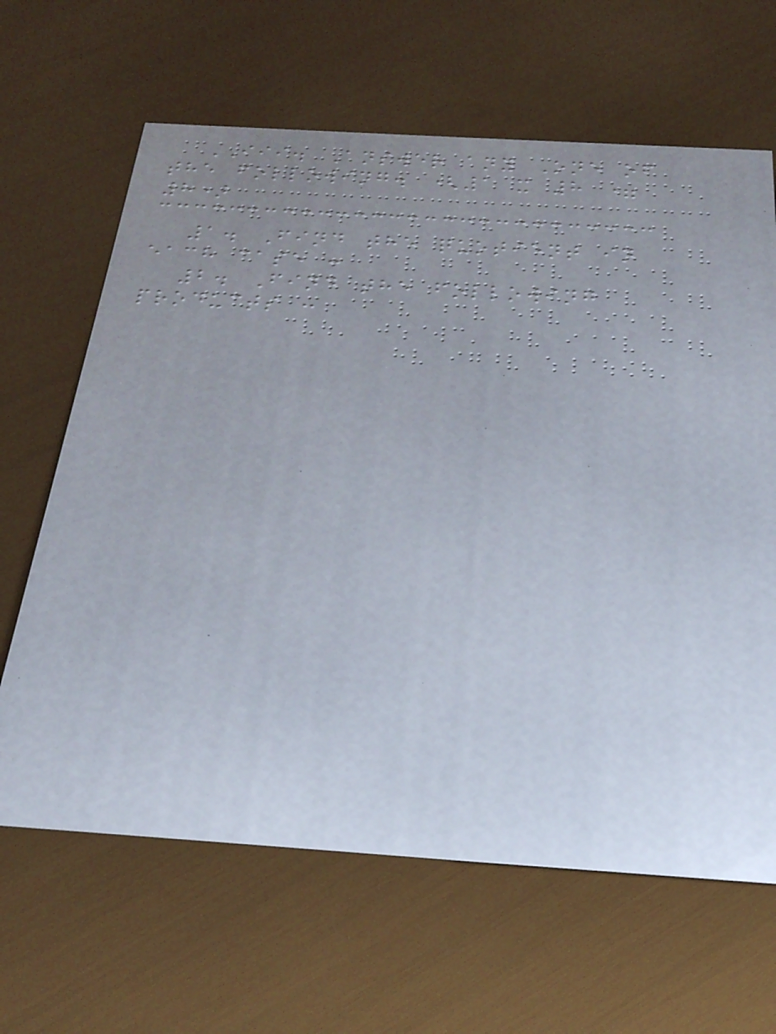III. Answer any One of
the following. (1 x 8 =
8)
1. Find the quotient in
each case :
2. Find the following
products :
